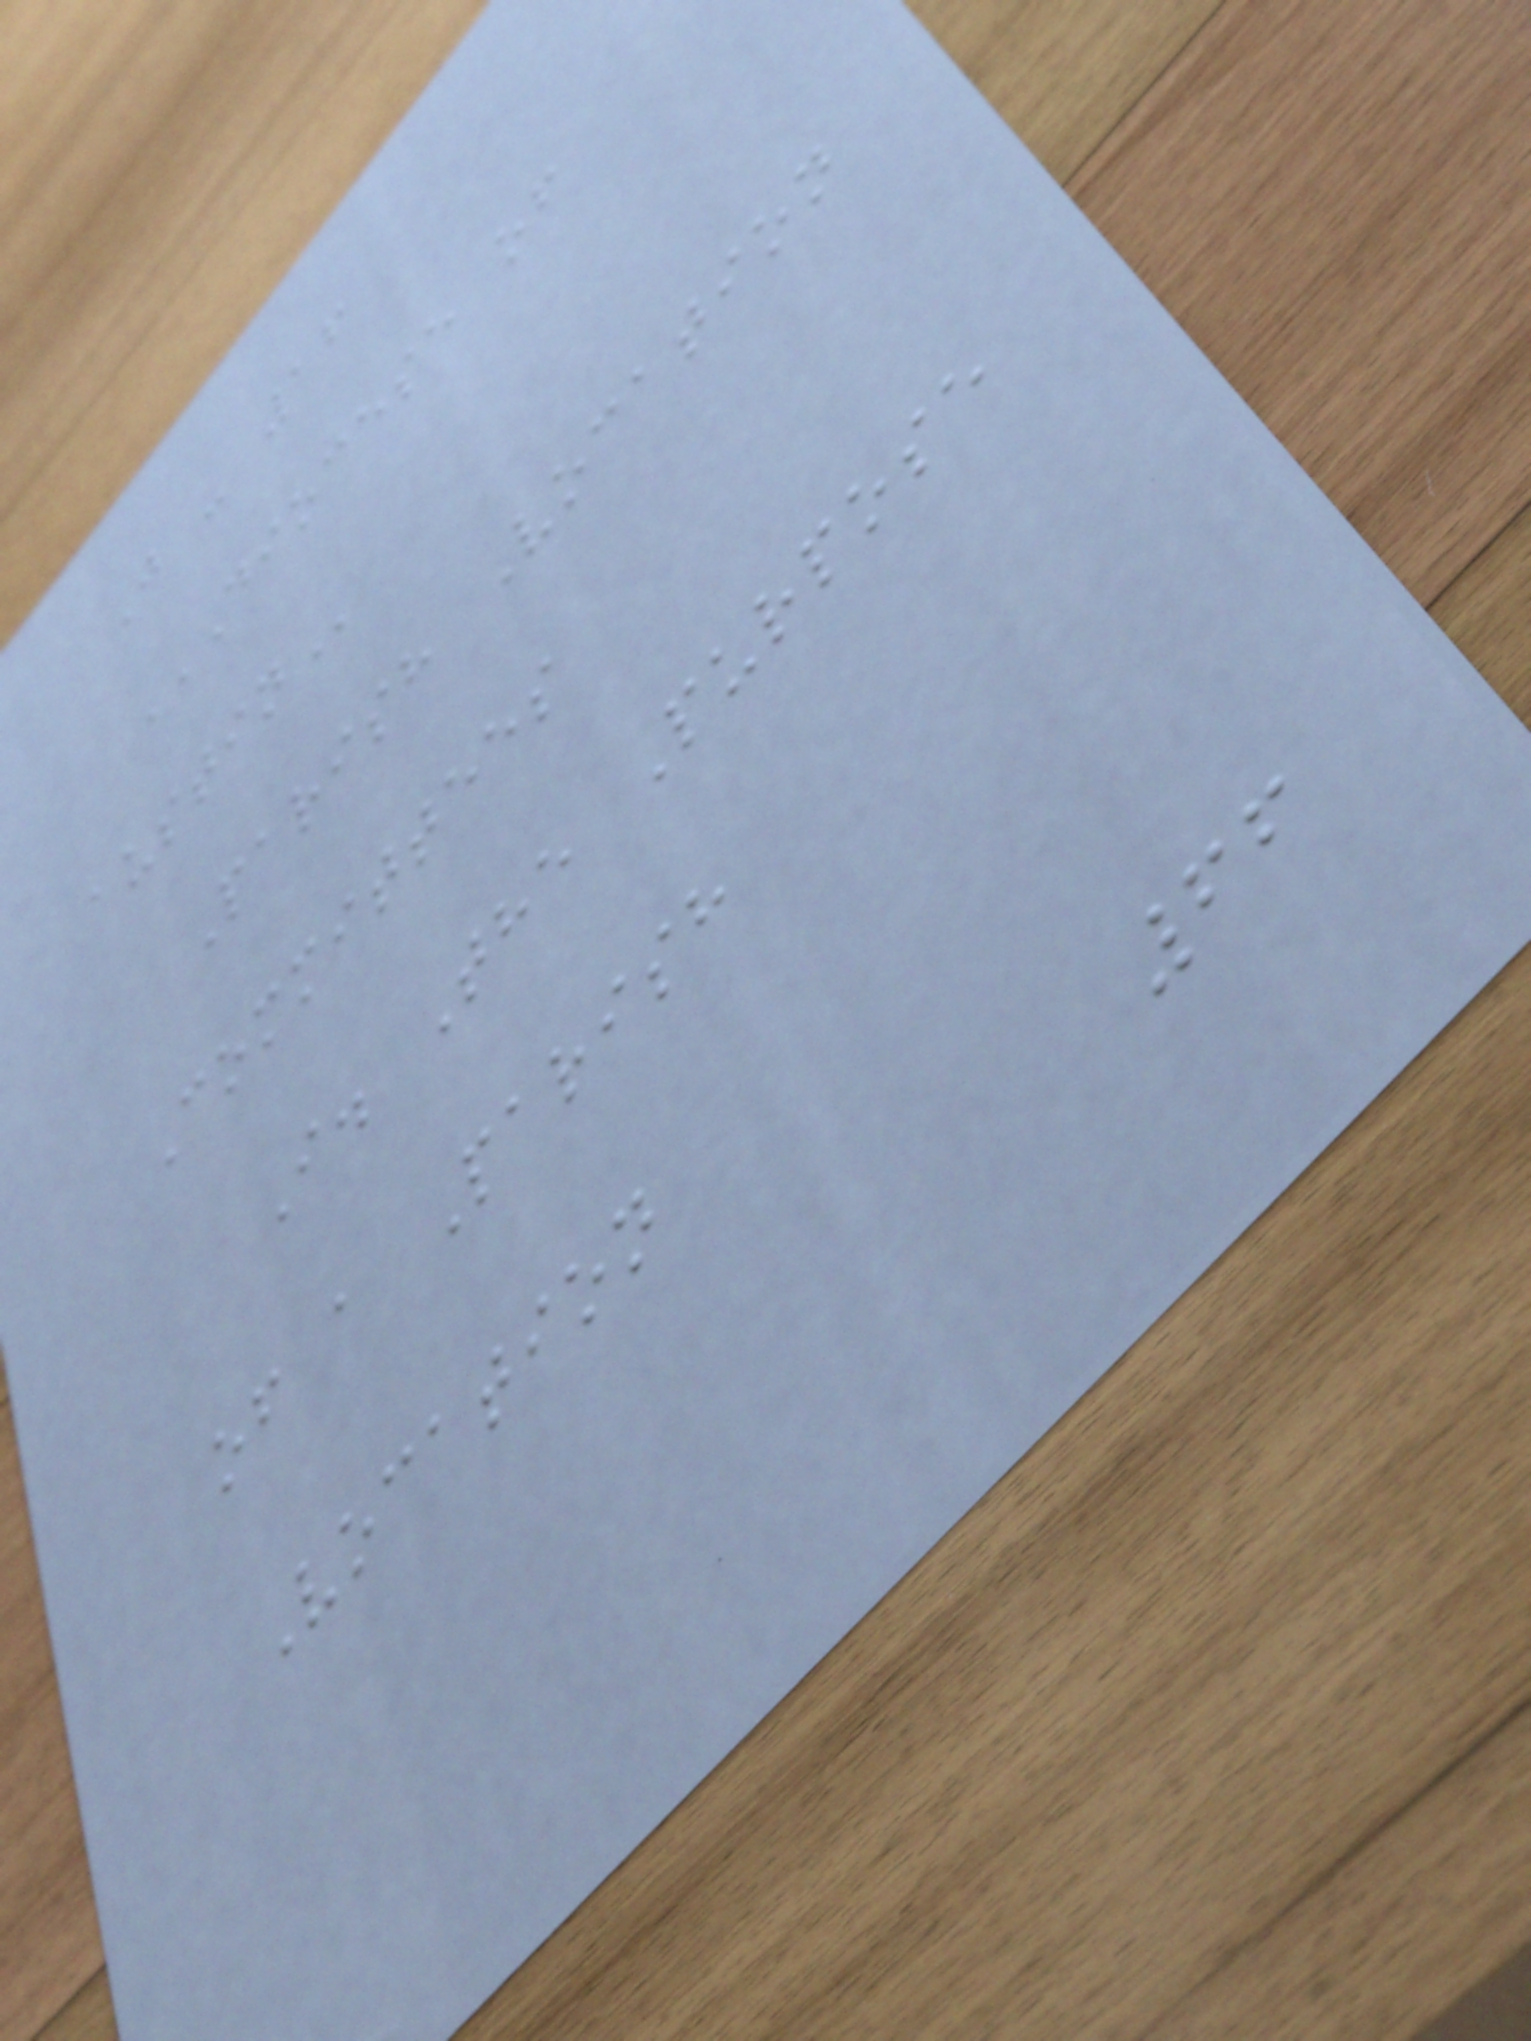J - 16
DIOCESE OF
AUSTIN
Parish Vocation
Committees
I. The Purpose
of a Parish
Vocation
66
